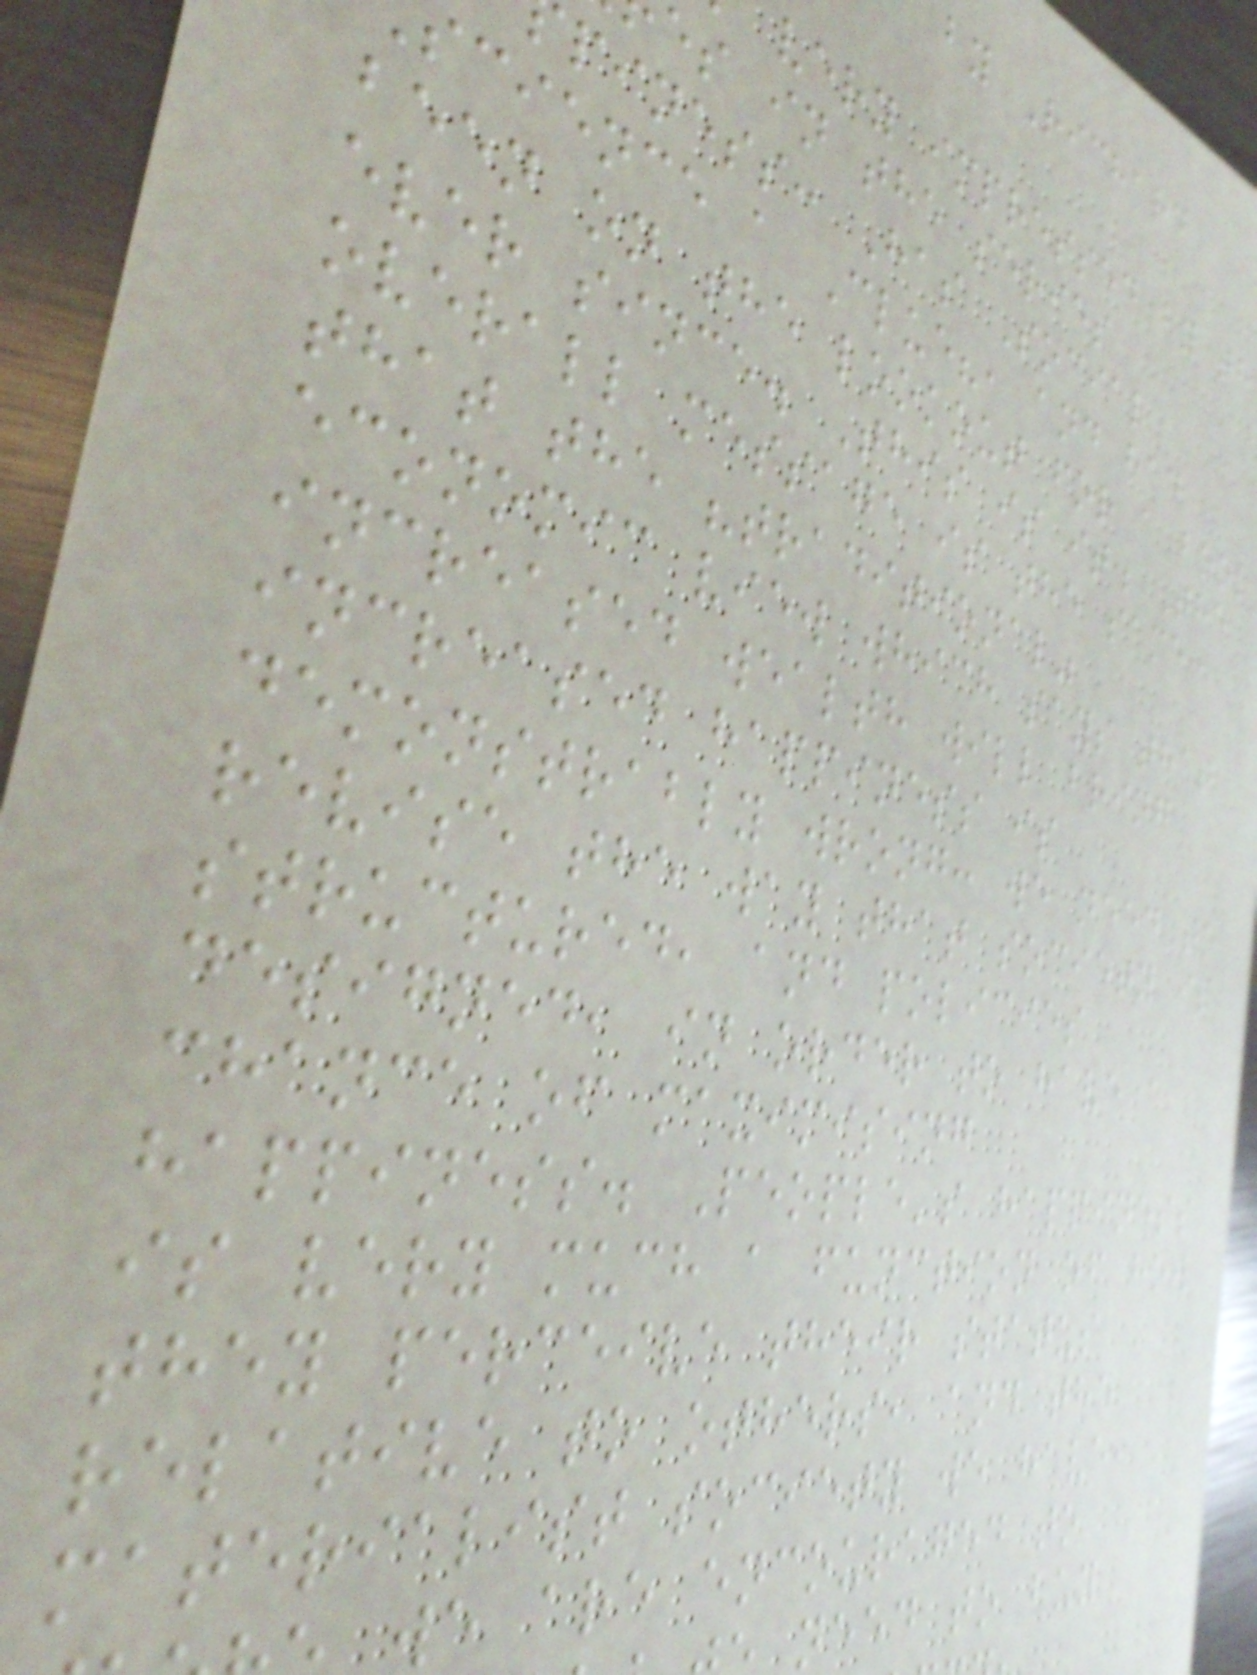by Richard
very impressed by th
es in the series
piness: Has Social
science a Clue?, and had
been on the lookout for a book
ever since. This is it. The
overall message is the same:
that the "traditional"
economic view which says that
increased wealth will bring
increased happiness is
demonstrably wrong: we need to
revise the way that society is
structured, and policies
designed, in order to have a
chance of maximising
happiness. People's happiness
is very much a function of how
they perceive their status
relative to others, and the
materialist society we have,
we are encouraged to
need to buy
